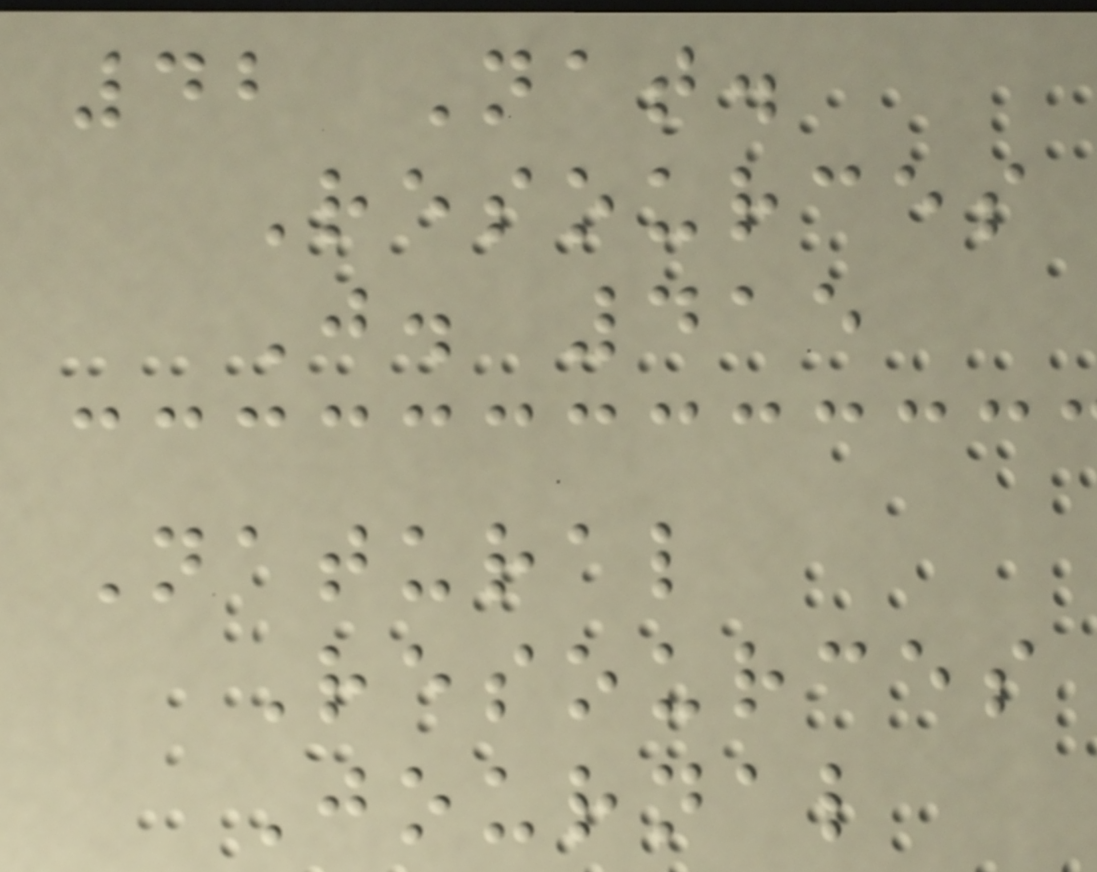42 Nat.
Resources
J. 415
Natural
Resources
Journal
